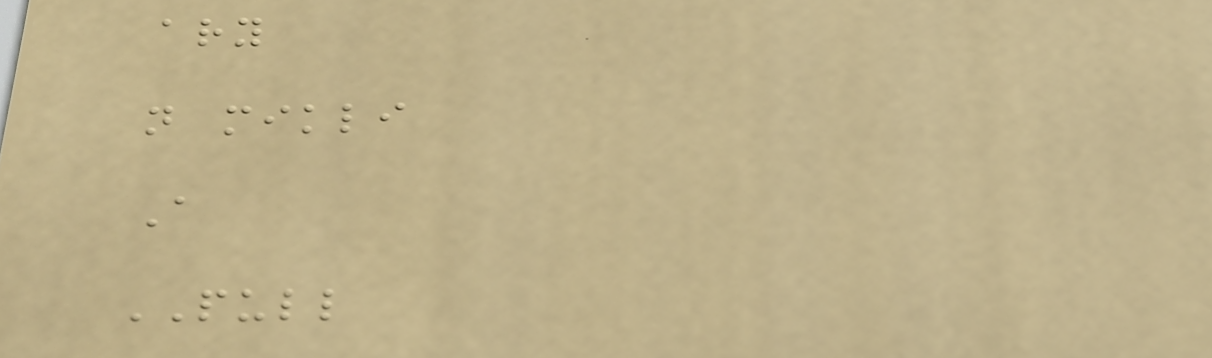ary
n mikli
A
PULL
